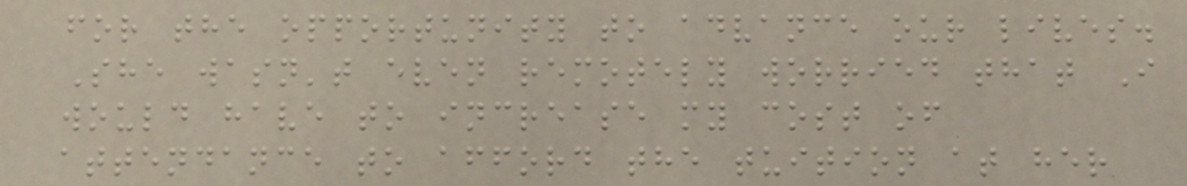for the opportunity to advance our lives.
She wasn't even remotely worried that I
would have to increase my cost of
attendance to afford the tuition at her
